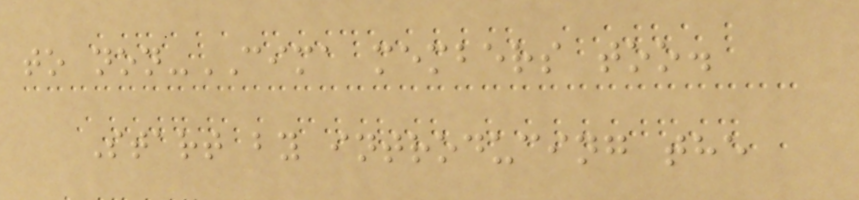to non-CIMA members too.
Start by introducing the
